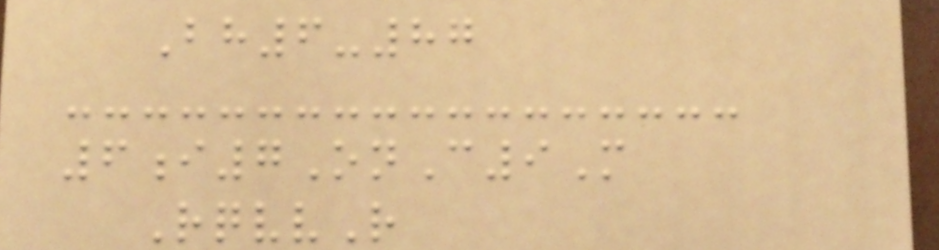Bh6-87
6i7OnC9M
RqvvR
